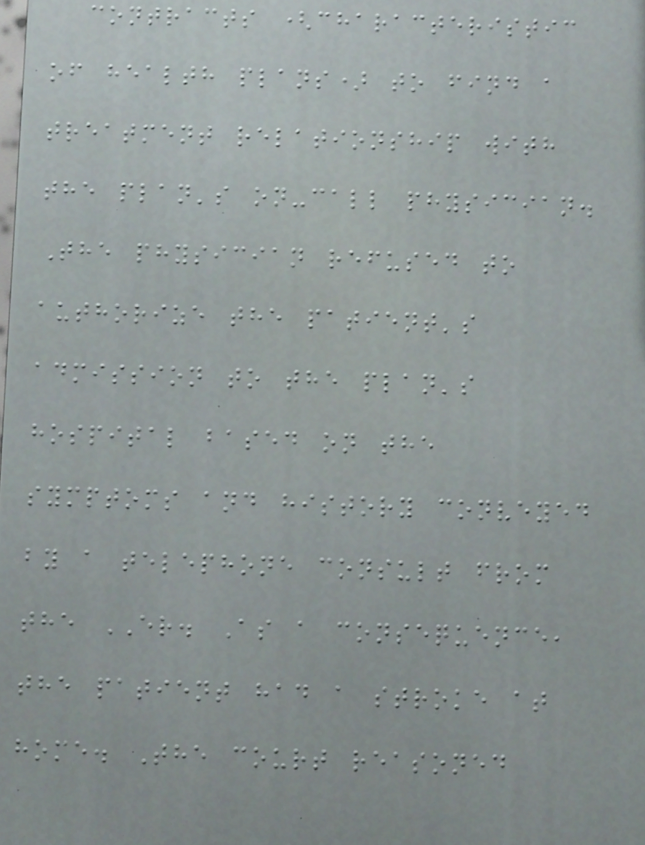contracts (characteristic
of health plans) to find a
treatment relationship with
the plan's on-call physician.
The physician refused to
authorize the patient's
admission to the plan's
hospital based on the
symptoms and history conveyed
by a telephone consult from
the ER. As a consequence,
the patient had a stroke at
home. The court reasoned
